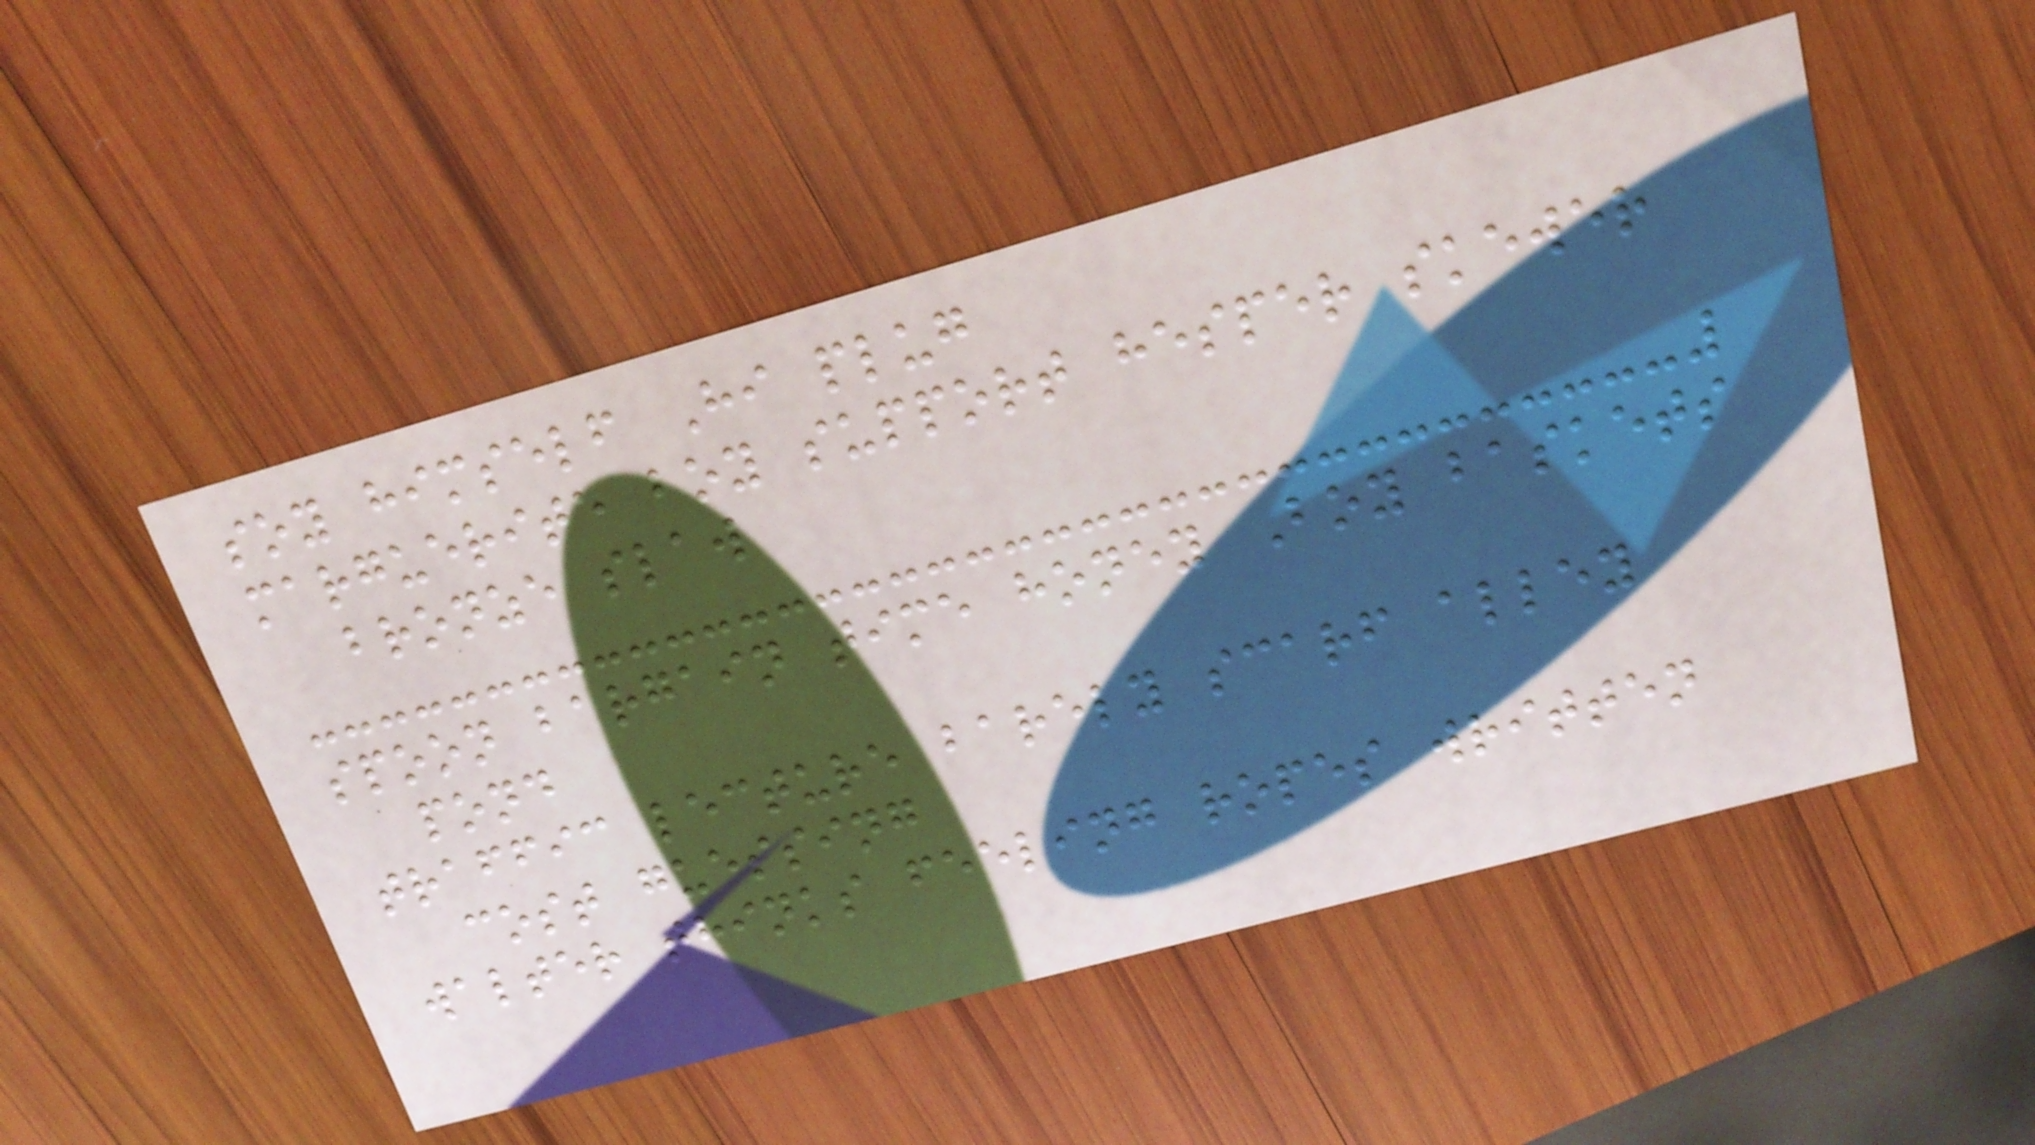soy himself Hi plug
marguerite boy support hesper skewer
bronze slaw
spoon bargain time honey Boy baskets
pond
traffic lecture barely scarf alley
cost guessing
walter thinks feeling ropes written
